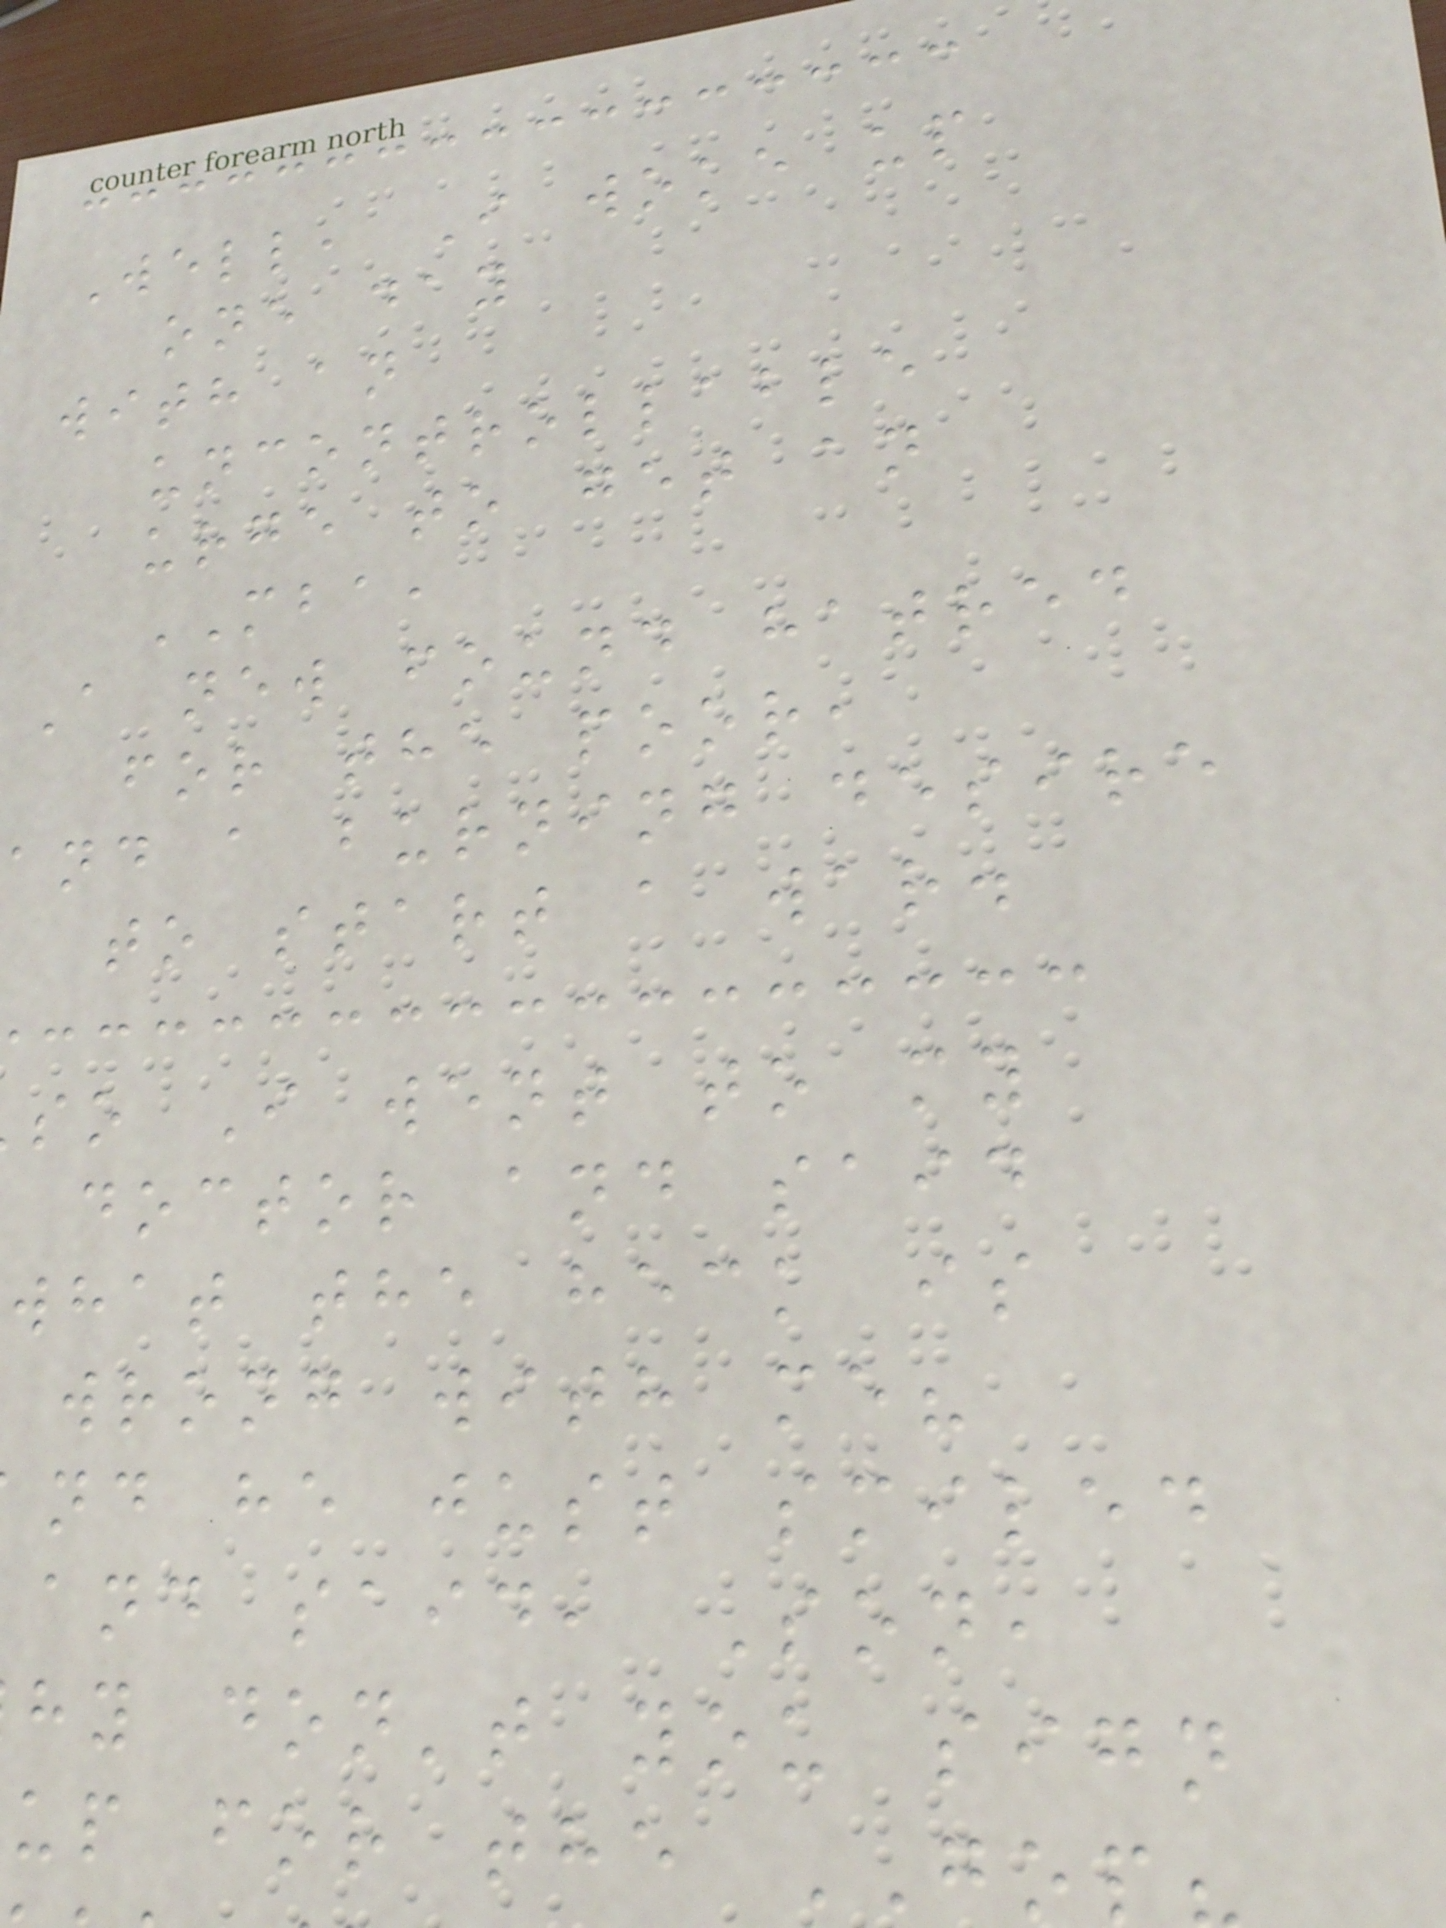Well, I woke up
one day
with an
uncontrollable
urge to get an
MBA,
A new found hatred
for the poor,
and a burning desire
to start a war.
so I went to my
doctor and said
what the heck is
wrong with me?
nd he just smiled
and said, Son,
hy don't you sign
up for the GO
